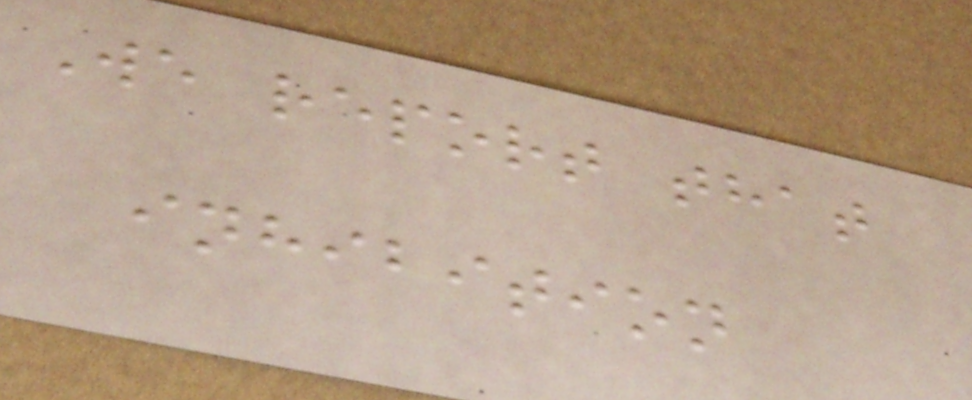We report that
inhibition
